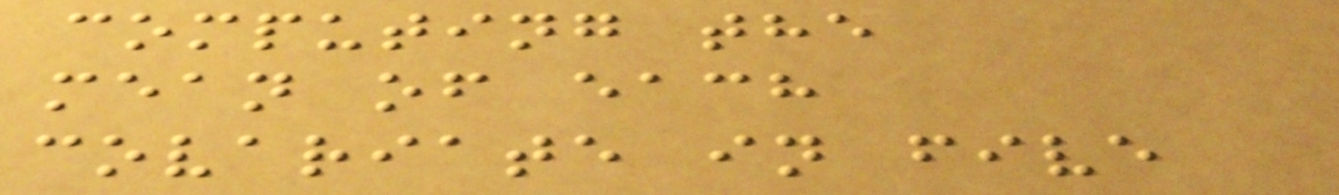computing the
mean of each
covariate in five
